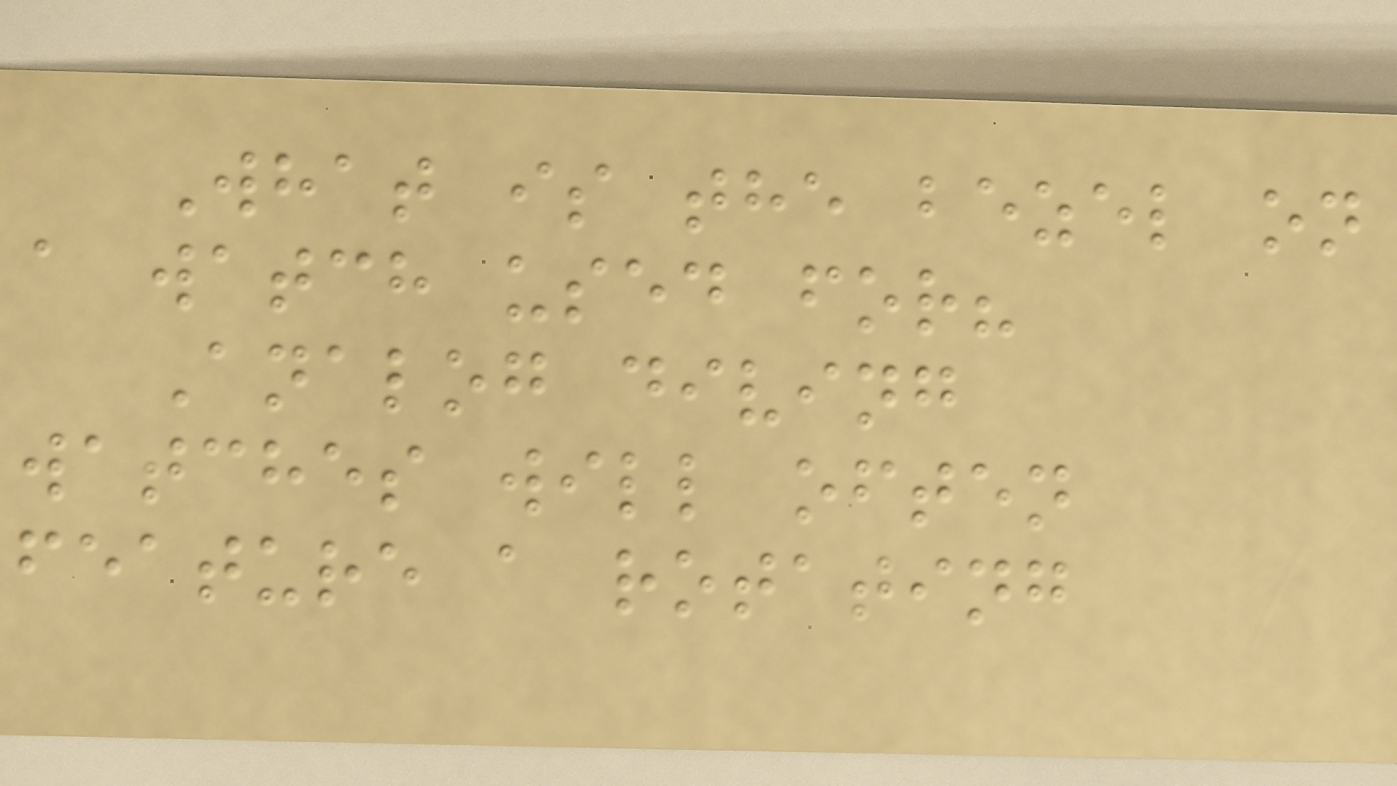What is the bezel on
a watch used for?
Analog diving
watches will often
feature a rotating
